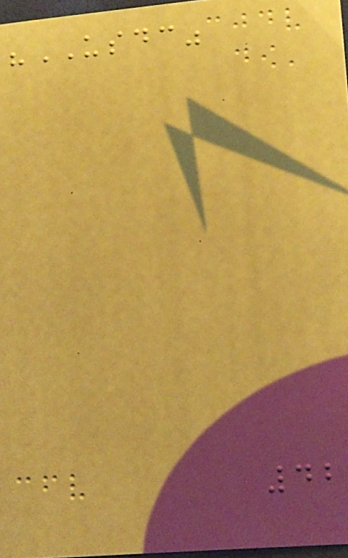"USDC"
42
